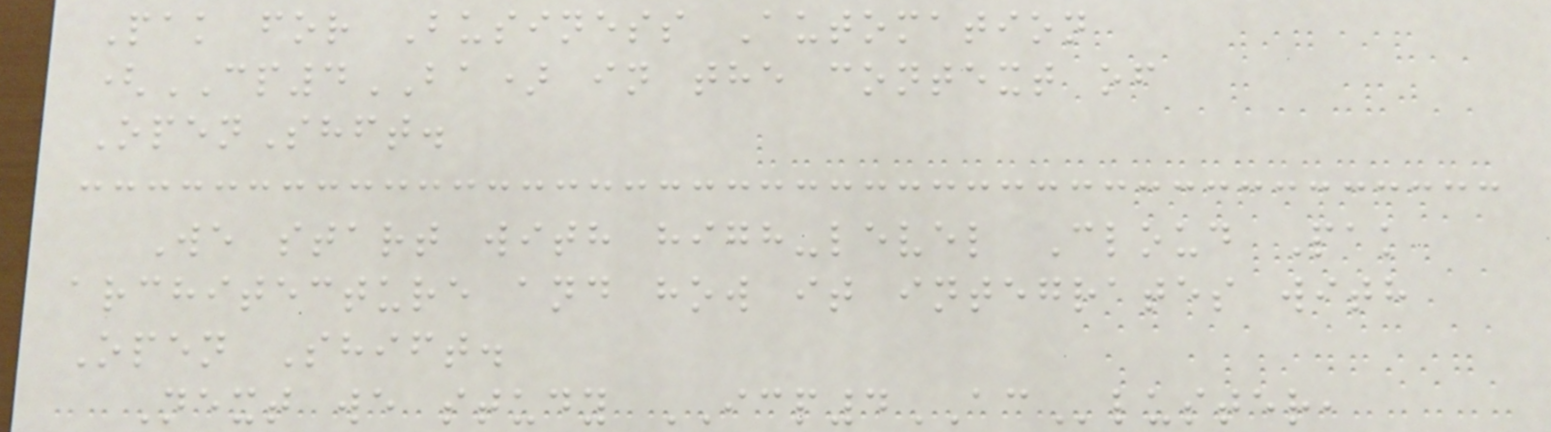Pak for Business Automation
(CP4BA) in the context of
OpenShft.
We start with high-level Cloud Pak
architecture and how it integrates with
Open Shift.
Next we study ICP4ACluster,
